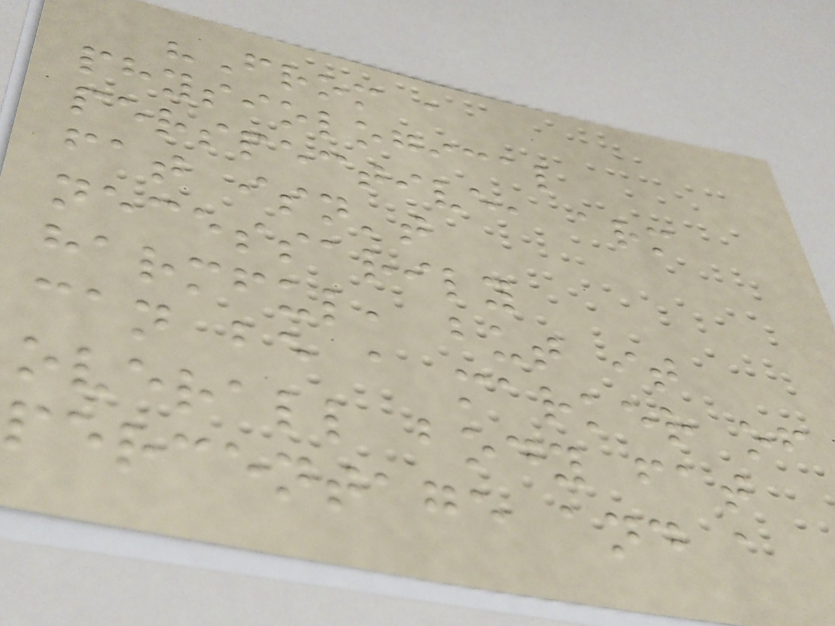"From a
physiological
perspective, arm
fat isn't
necessarily
harmful, but it
can be a marker of
overall body fat
percentage and a
